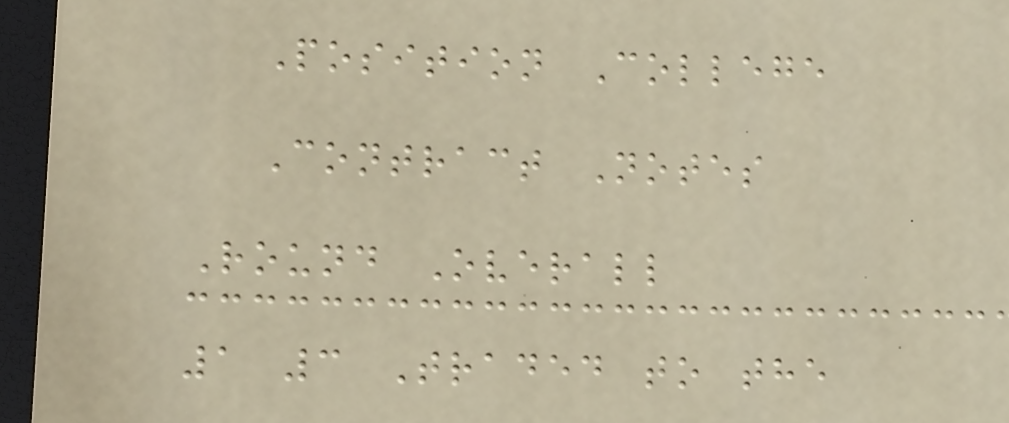Position College
Contract Notes
Round Overall
1 3 Traded to the
